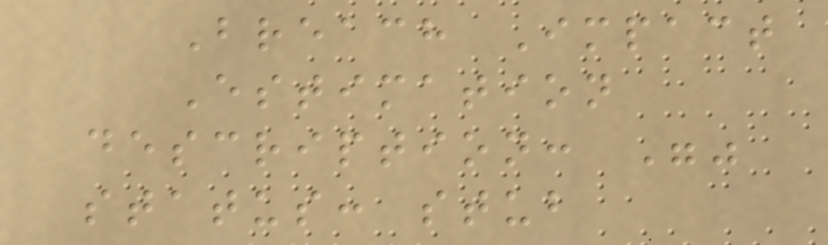Breach Impact
Estimation
description: ""
status: stub
